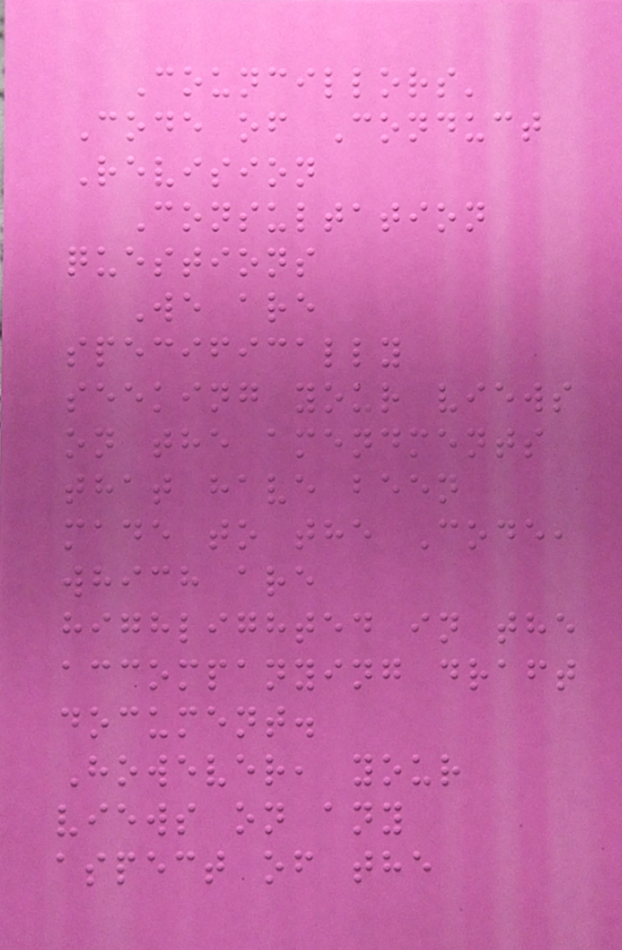Councillors'
Code of Conduct
Revision
Consultation
questions
We are
specifically
seeking your views
on the amendments
that have been
made to the Code,
which are
highlighted in the
accompanying draft
document.
However, your
views on any
aspect of the
